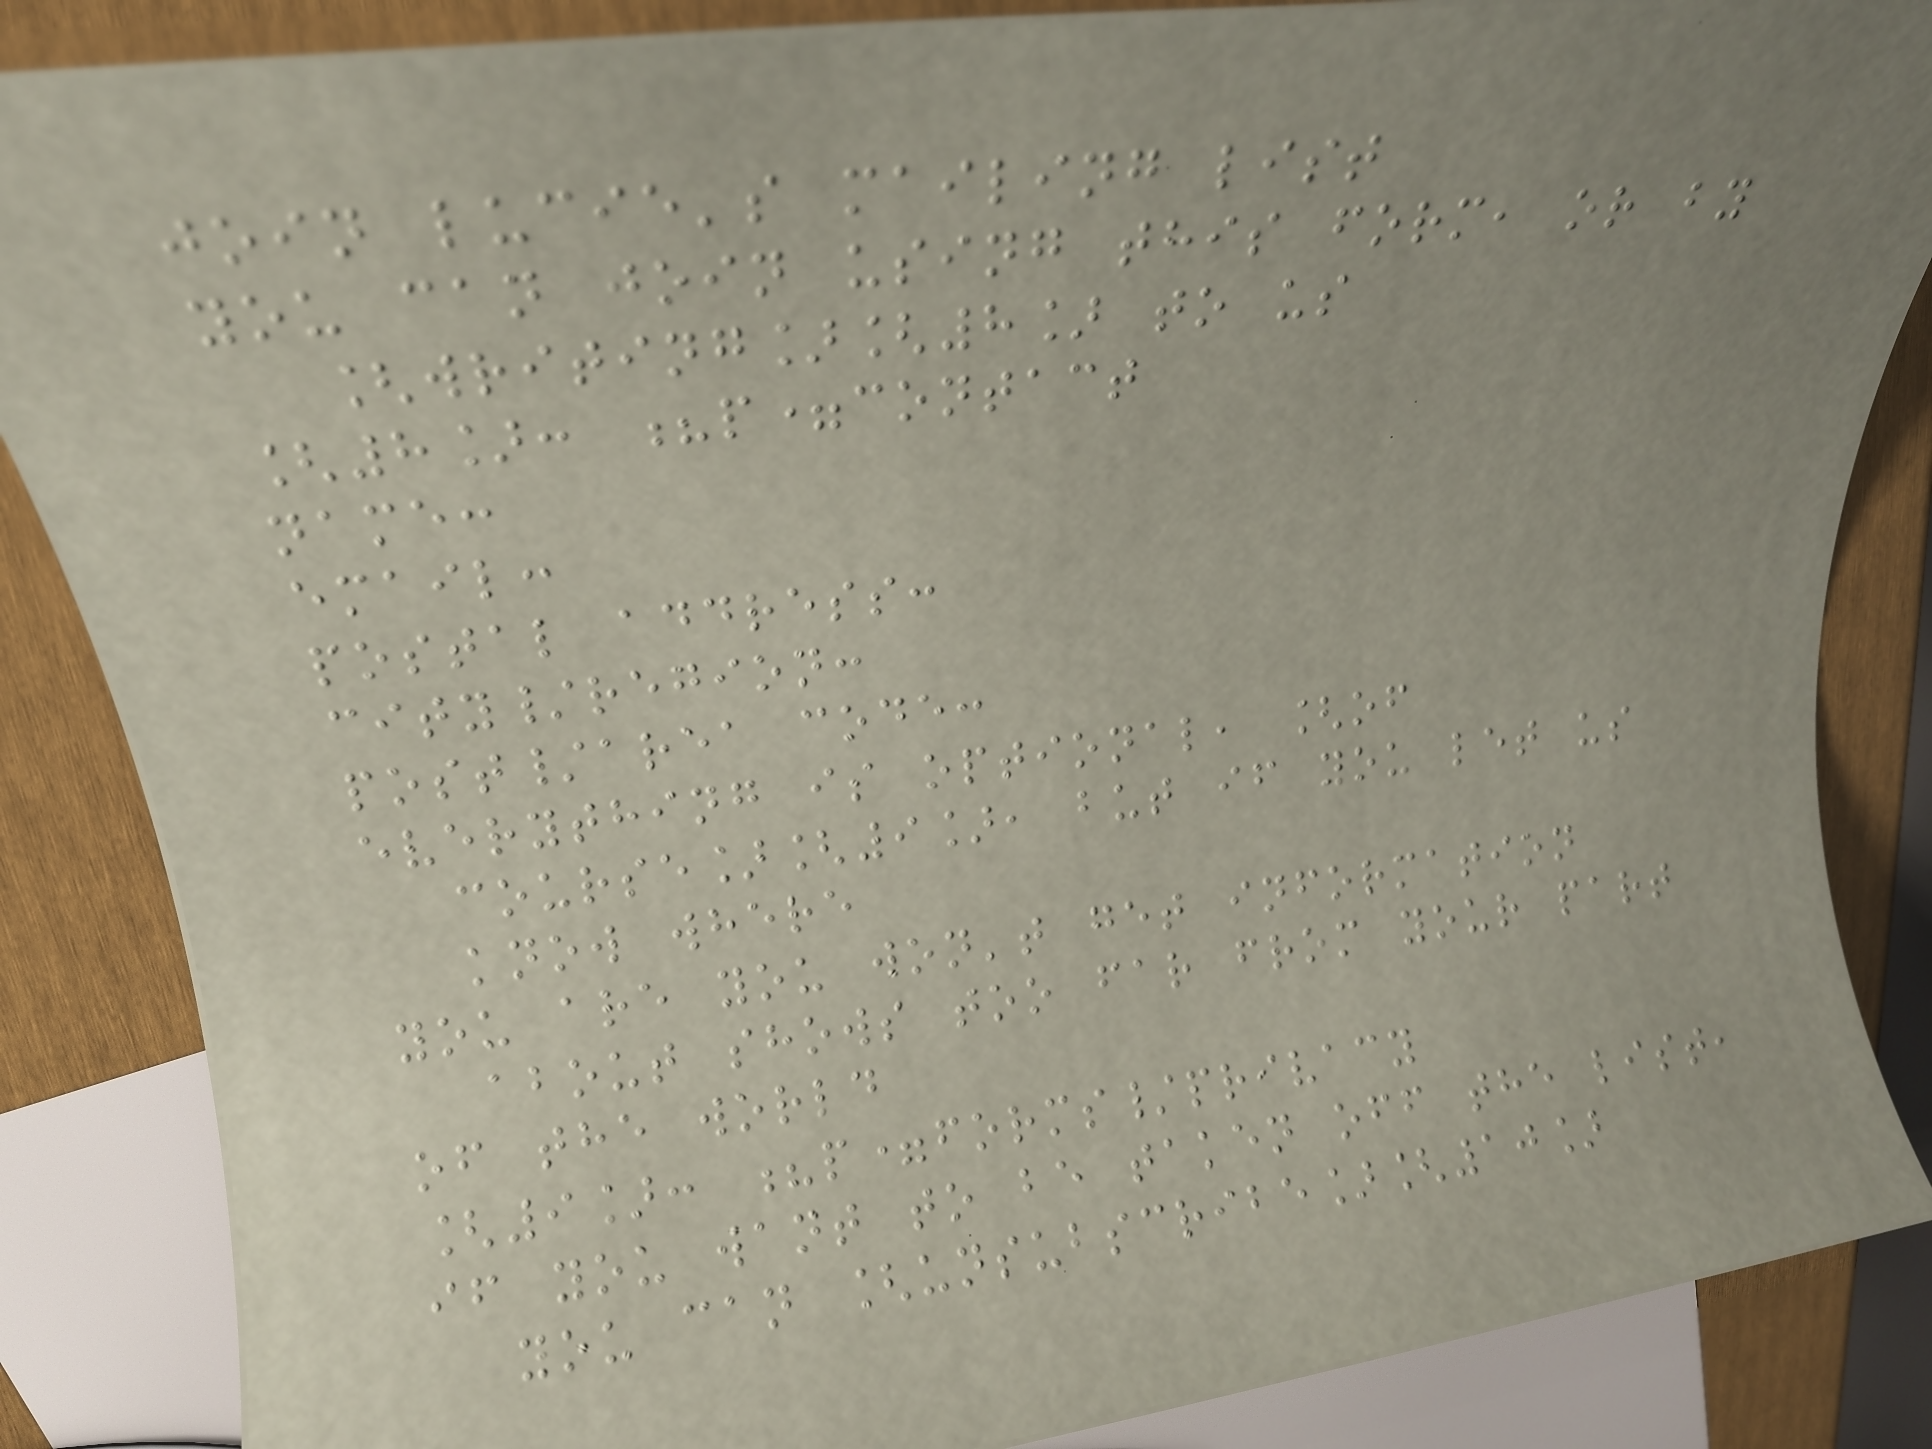join lucie's mailing list
you can join using this form, or by
[writing][8] to us
[8]: ?p=contact
name:
email:
postal address:
city/region:
post/area code:
everything is optional, [of
course][9], but if you let us
know where
you are you won't get information
about shows too far from your part
of the world
[9]: ?p=forms/privacy
if you want to be taken off the list,
you can [unsubscribe][10]
